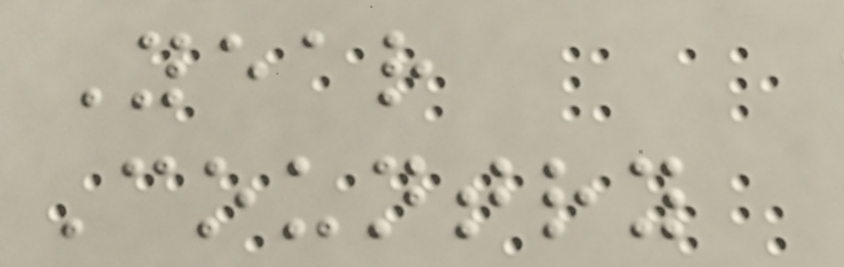Year
Country
